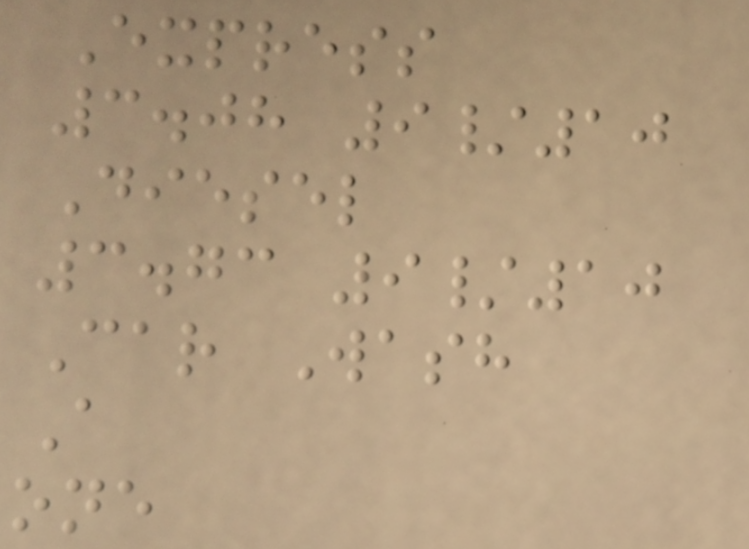Express
3.08 9/10
Diesel
3.73 9/10
Car Wash
A
one
